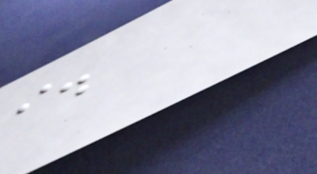i.
